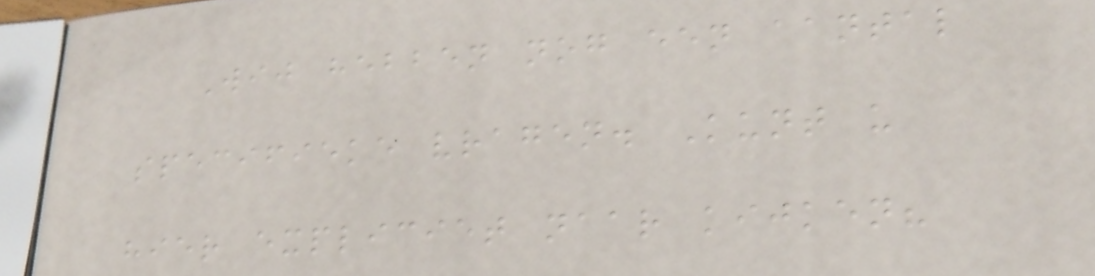Wij hebben nog een aantal
specifieke vragen. Kunt u
hier expliciet naar kijken?
